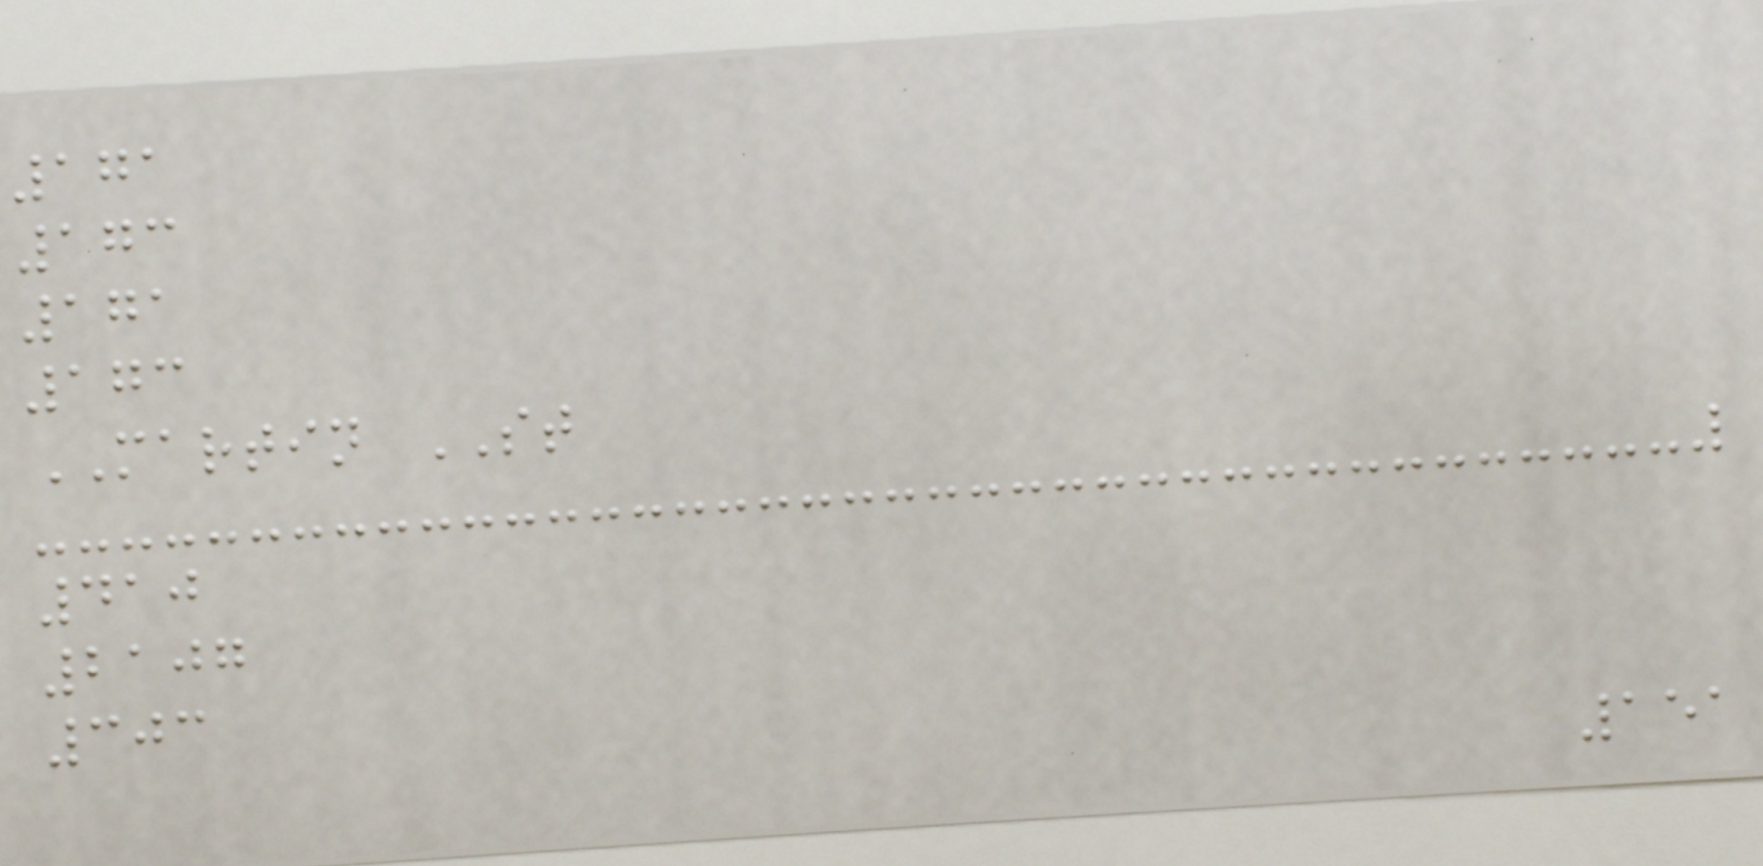171
173
171
173
MARTIN ST
410
2107
303
151
